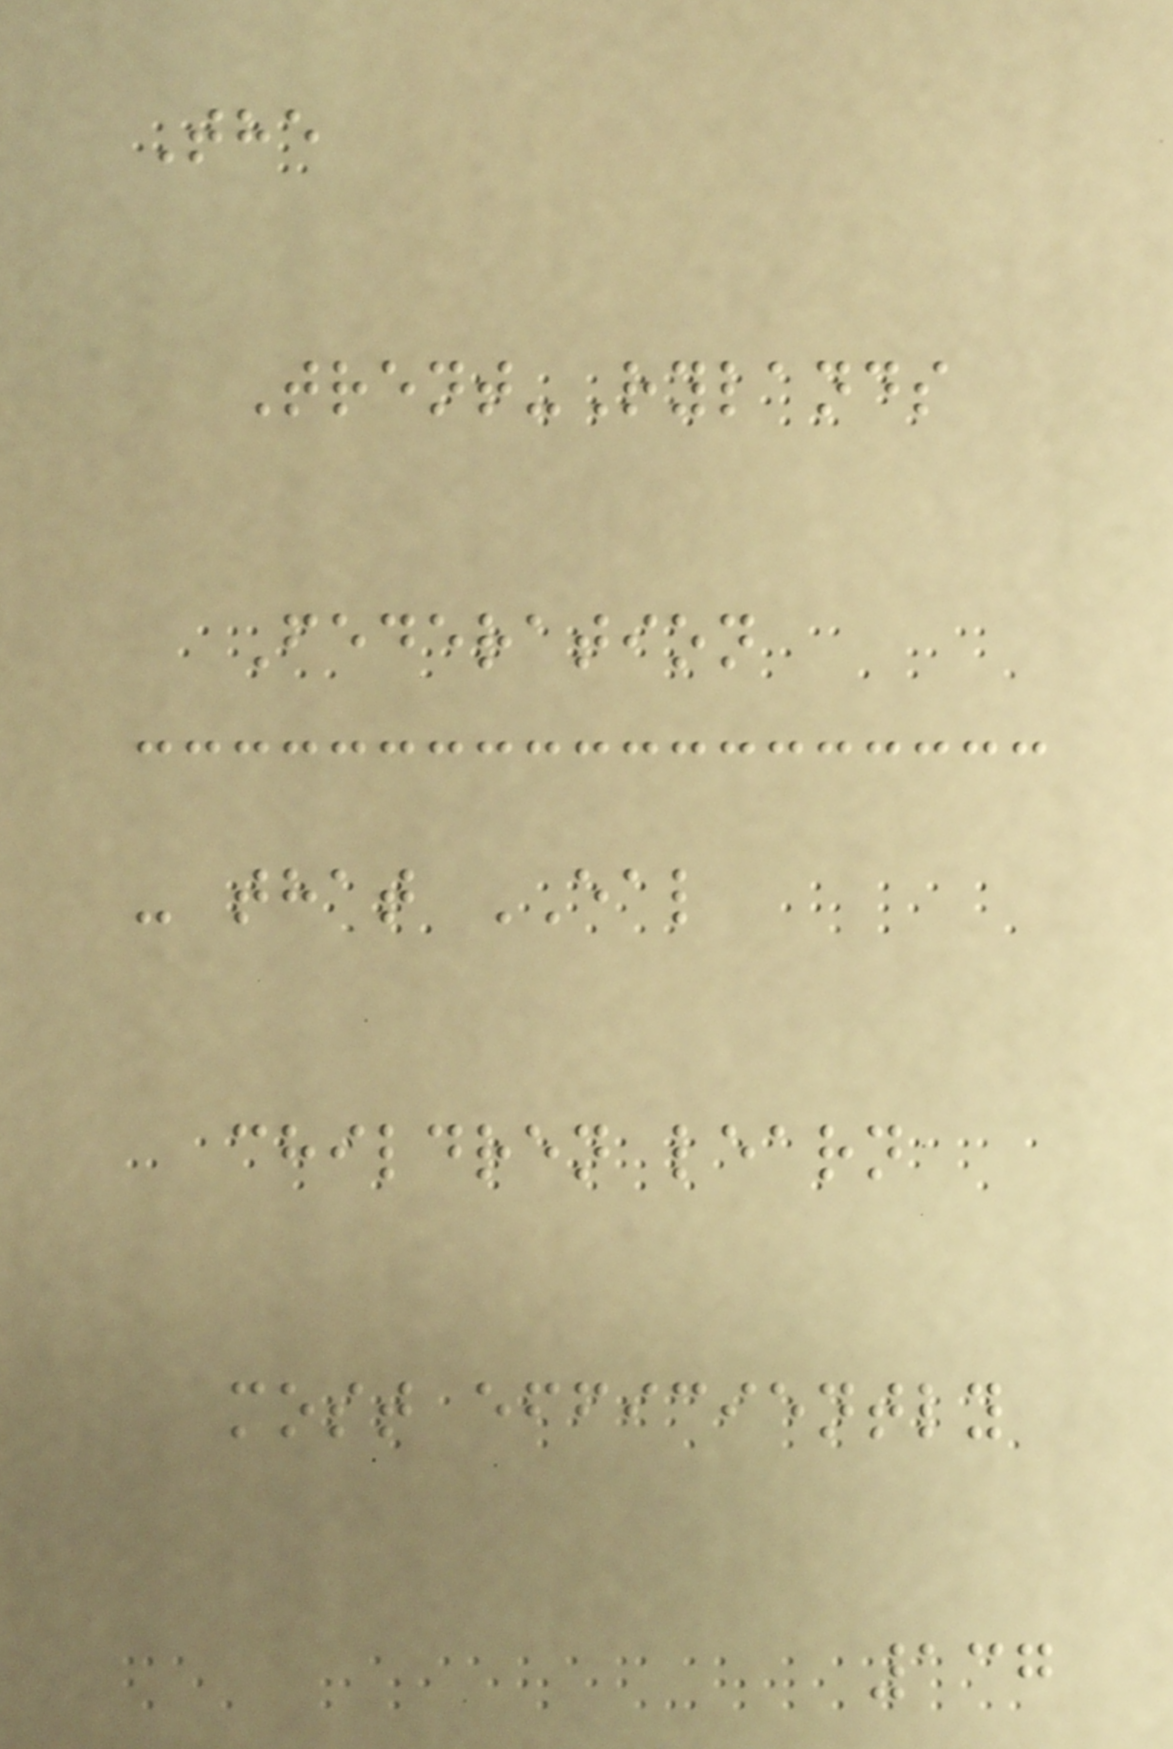The
Trent-Rylands
Federation
- that EAL
children learn
most efficiently
137
